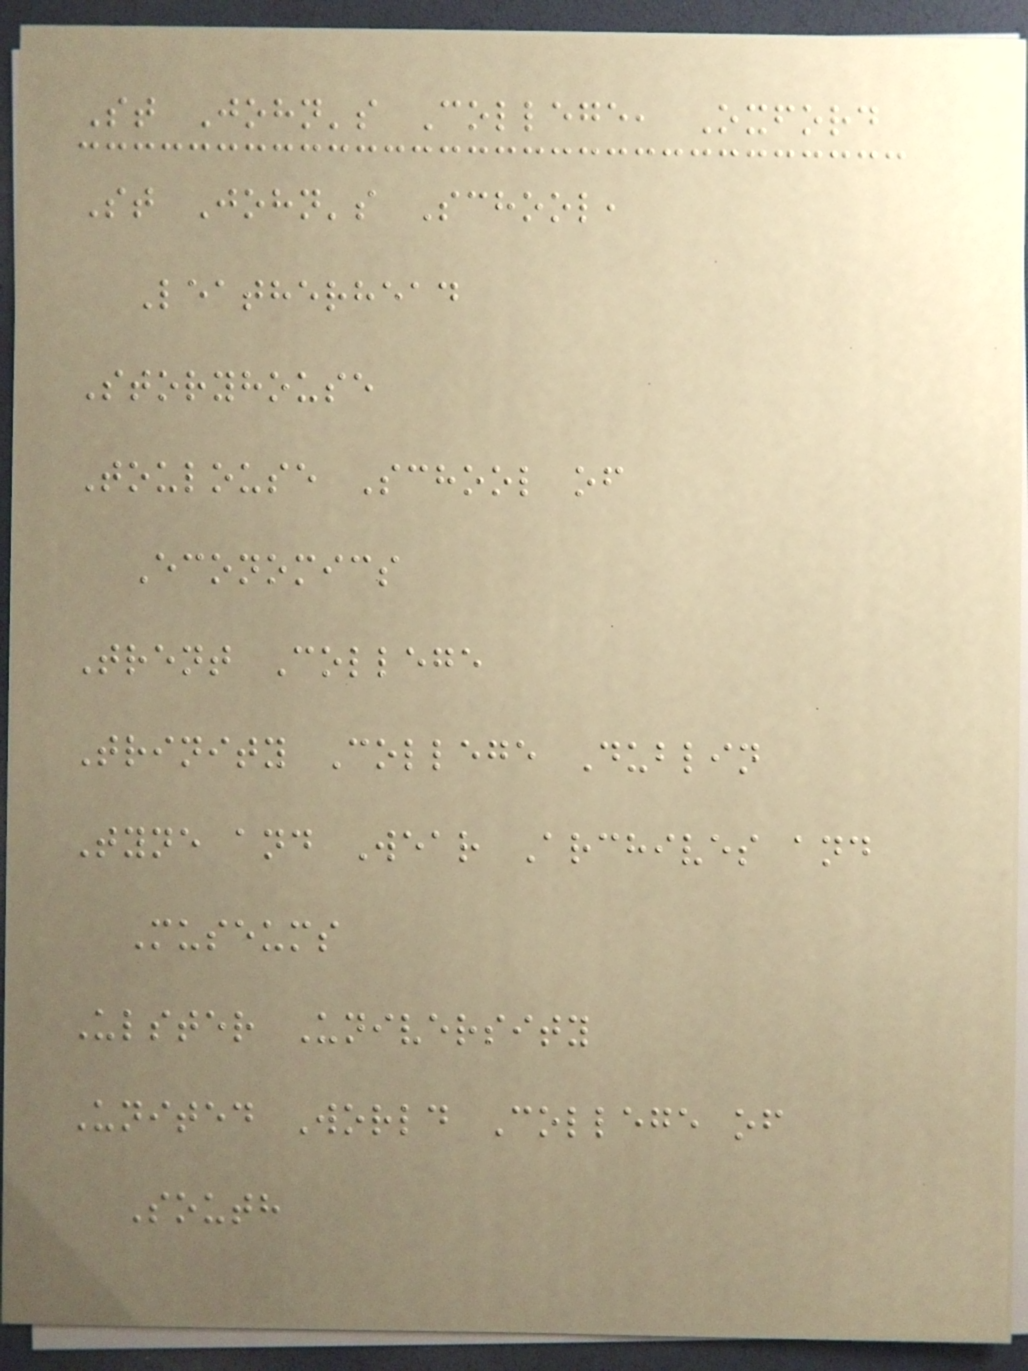St John's College, Oxford
St John's School,
Leatherhead
Storyhouse
Toulouse School of
Economics
Trent College
Trinity College Dublin
Tyne and Wear Archives and
Museums
Ulster University
United World College of
South
